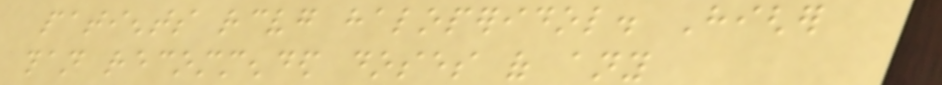patients receiving haloperidol. Higher
than recommended doses of any
